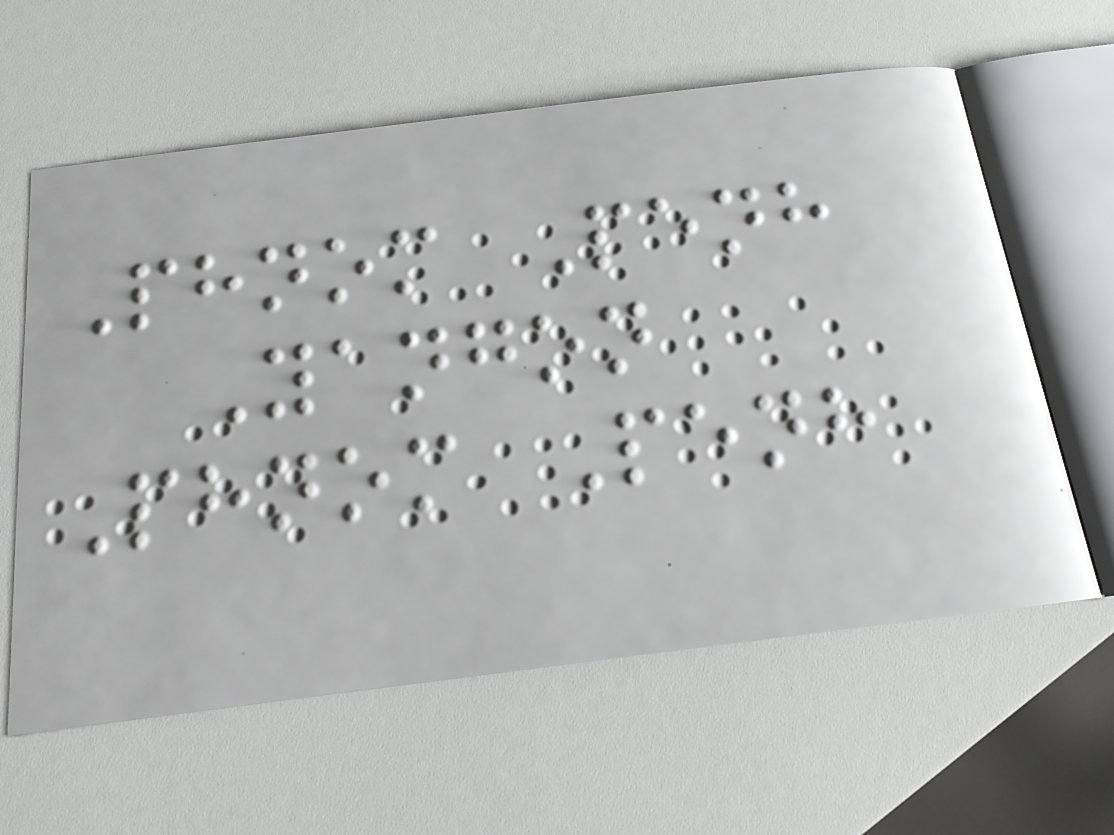Phnom Penh
Yangon
Phnom Penh
